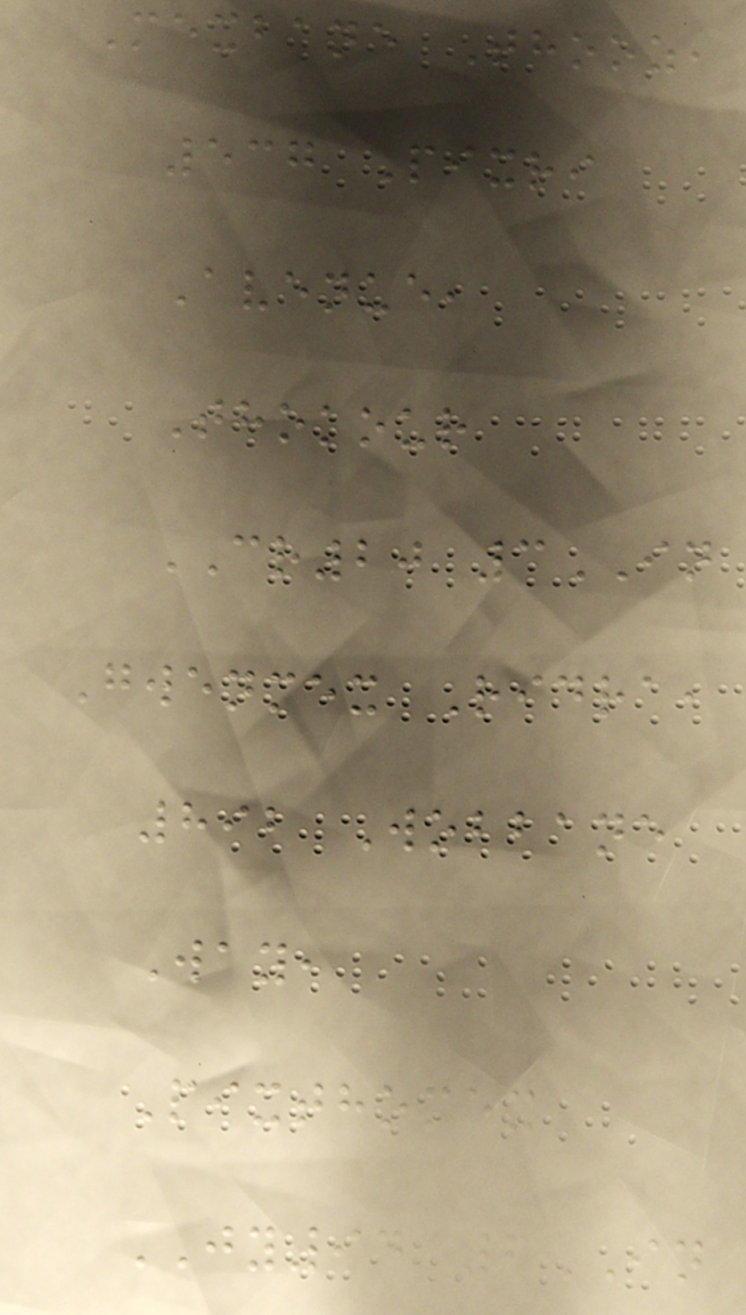Mexbane Thooz,
537 Pixri
Avenue,
Thokour
CR20 3IN
Gwenmex Ridra,
892 Wobbane
Way,
Pixthomex
JY94 2IN
